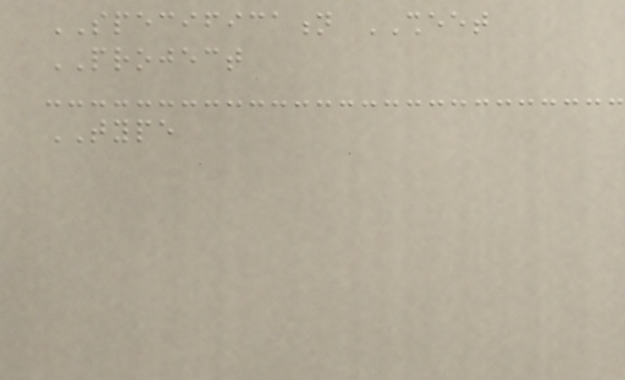SPECIFICATION SHEET
PROJECT
TYPE
